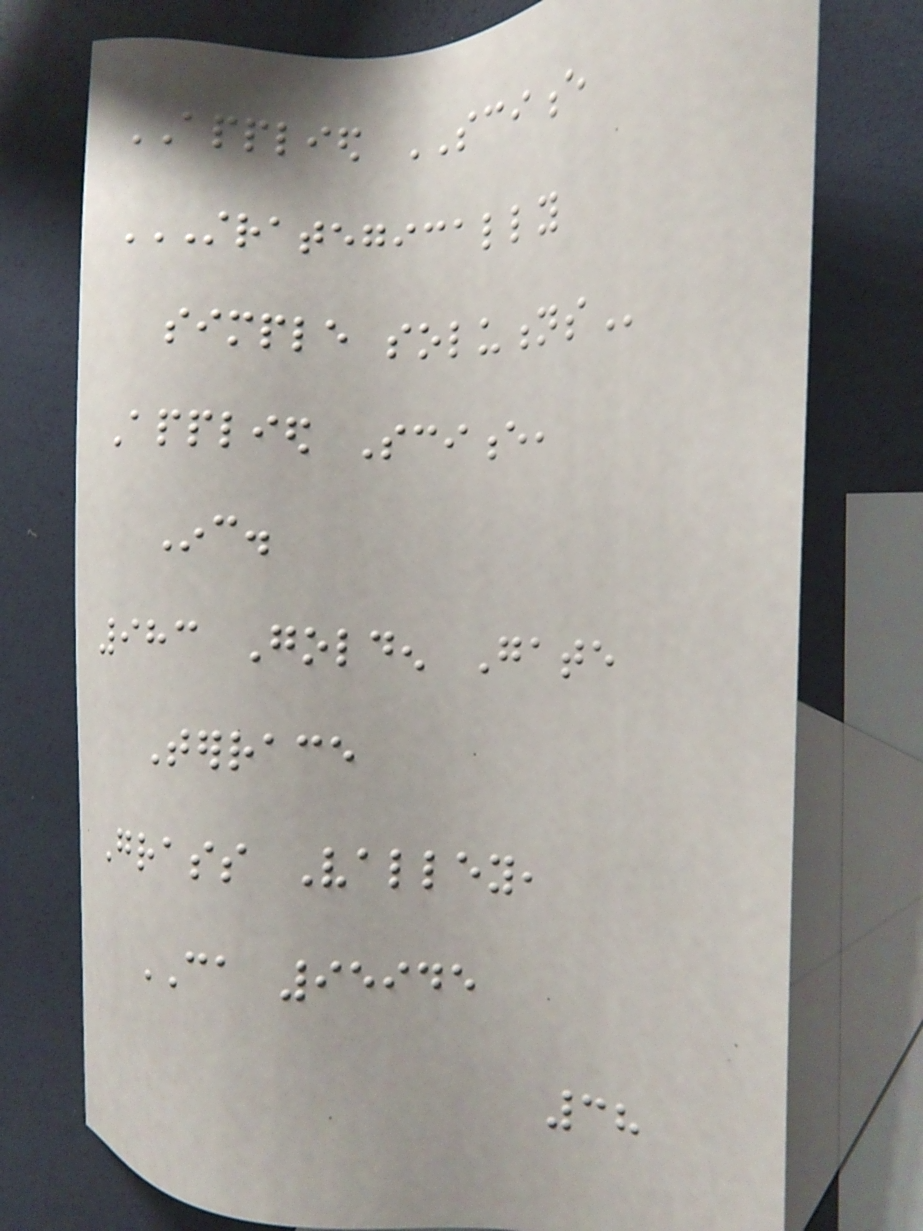APPLIED SCIENCE
STRATEGICALLY
SIMPLE SOLUTIONS
Applied Science,
Inc.
983 Golden Gate
Terrace
Grass Valley,
CA 95945
38
